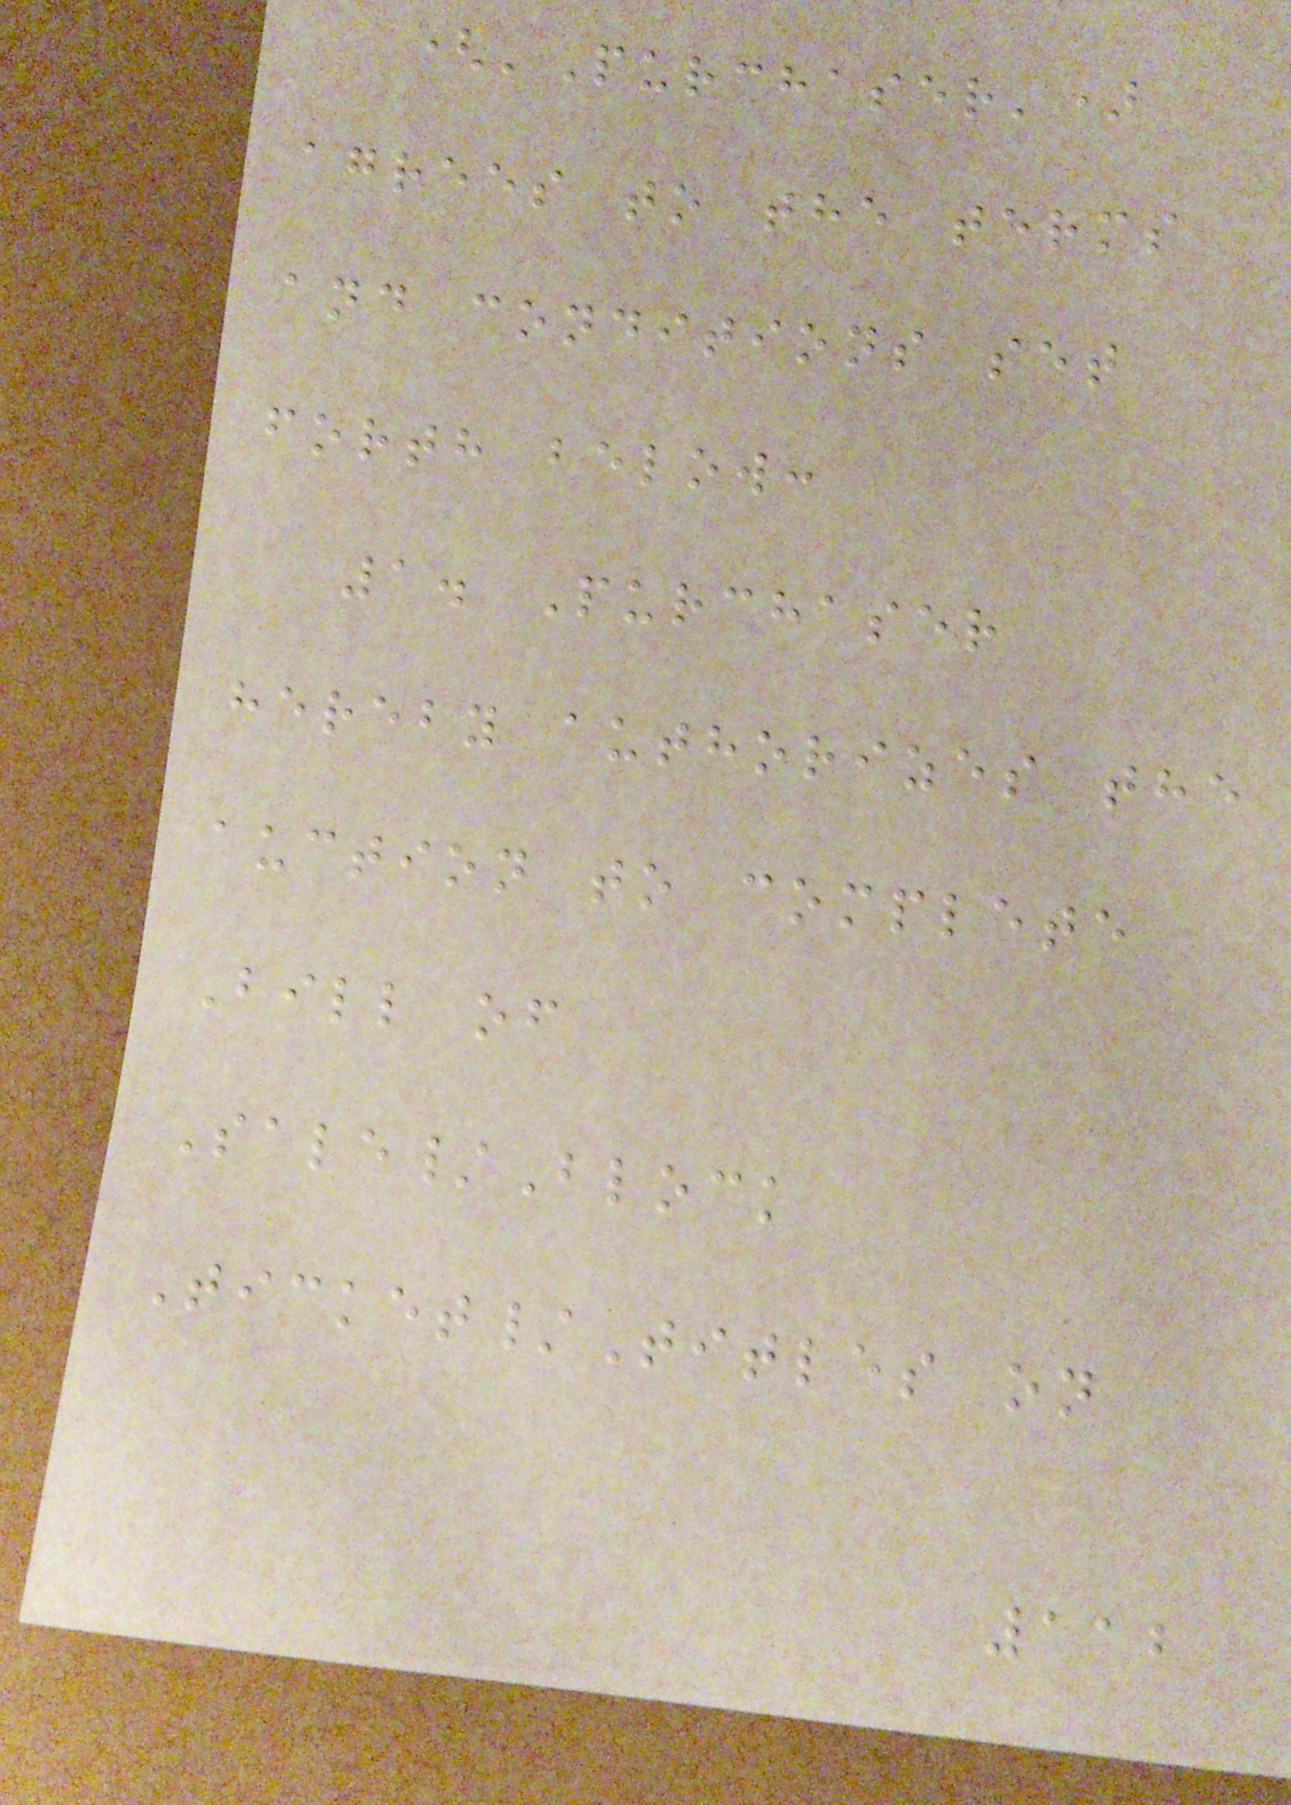('Purchaser')
agrees to the terms
and conditions set
forth below:
1. Purchaser
hereby authorizes the
auction to complete
Bill of
Sale/Block
Ticket/Titles on
112
